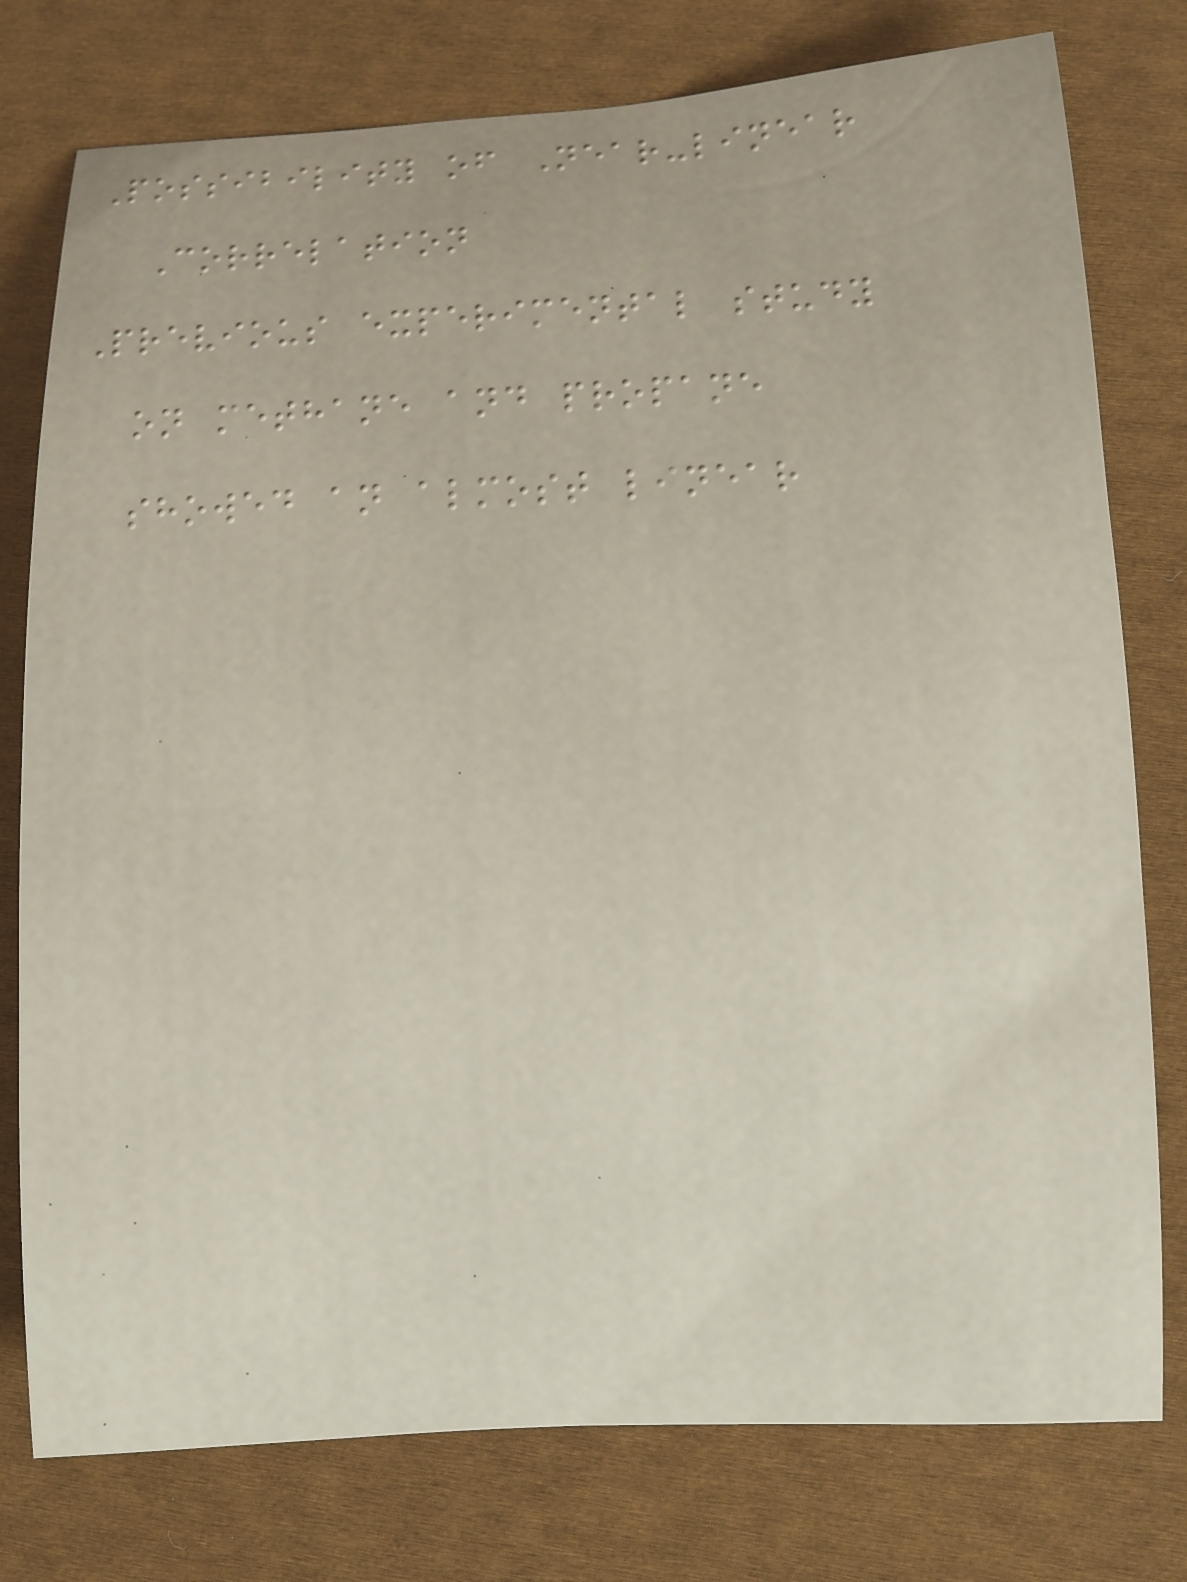Possibility of Near-linear
Correlation
Previous experimental study
on methane and propane
showed an almost linear
